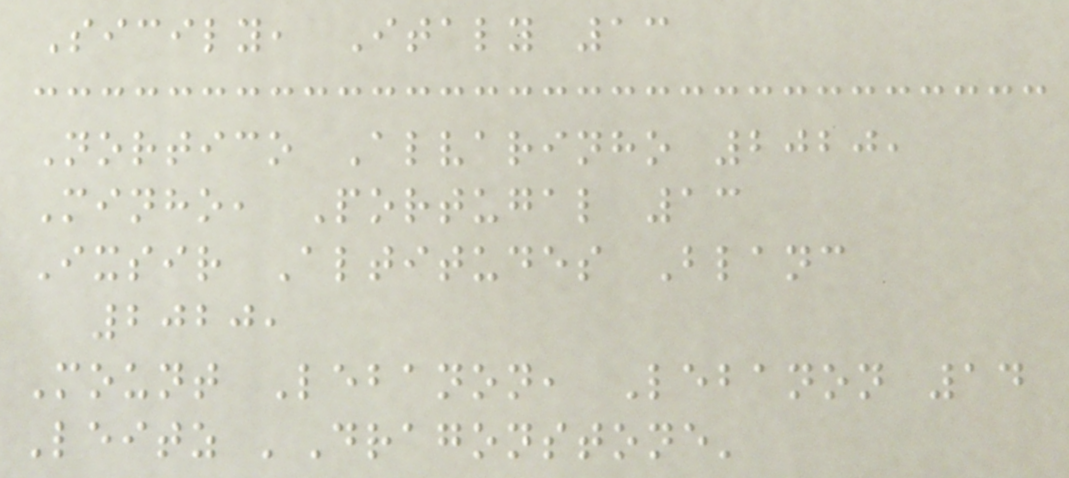Sicily, Italy 13
Nortico Alvarinho 2020,
Minho, Portugal 13
Ixsir Altitudes Blanc
2020,
Mount Lebanon, Lebanon 14
Leitz 'Dragonstone'
